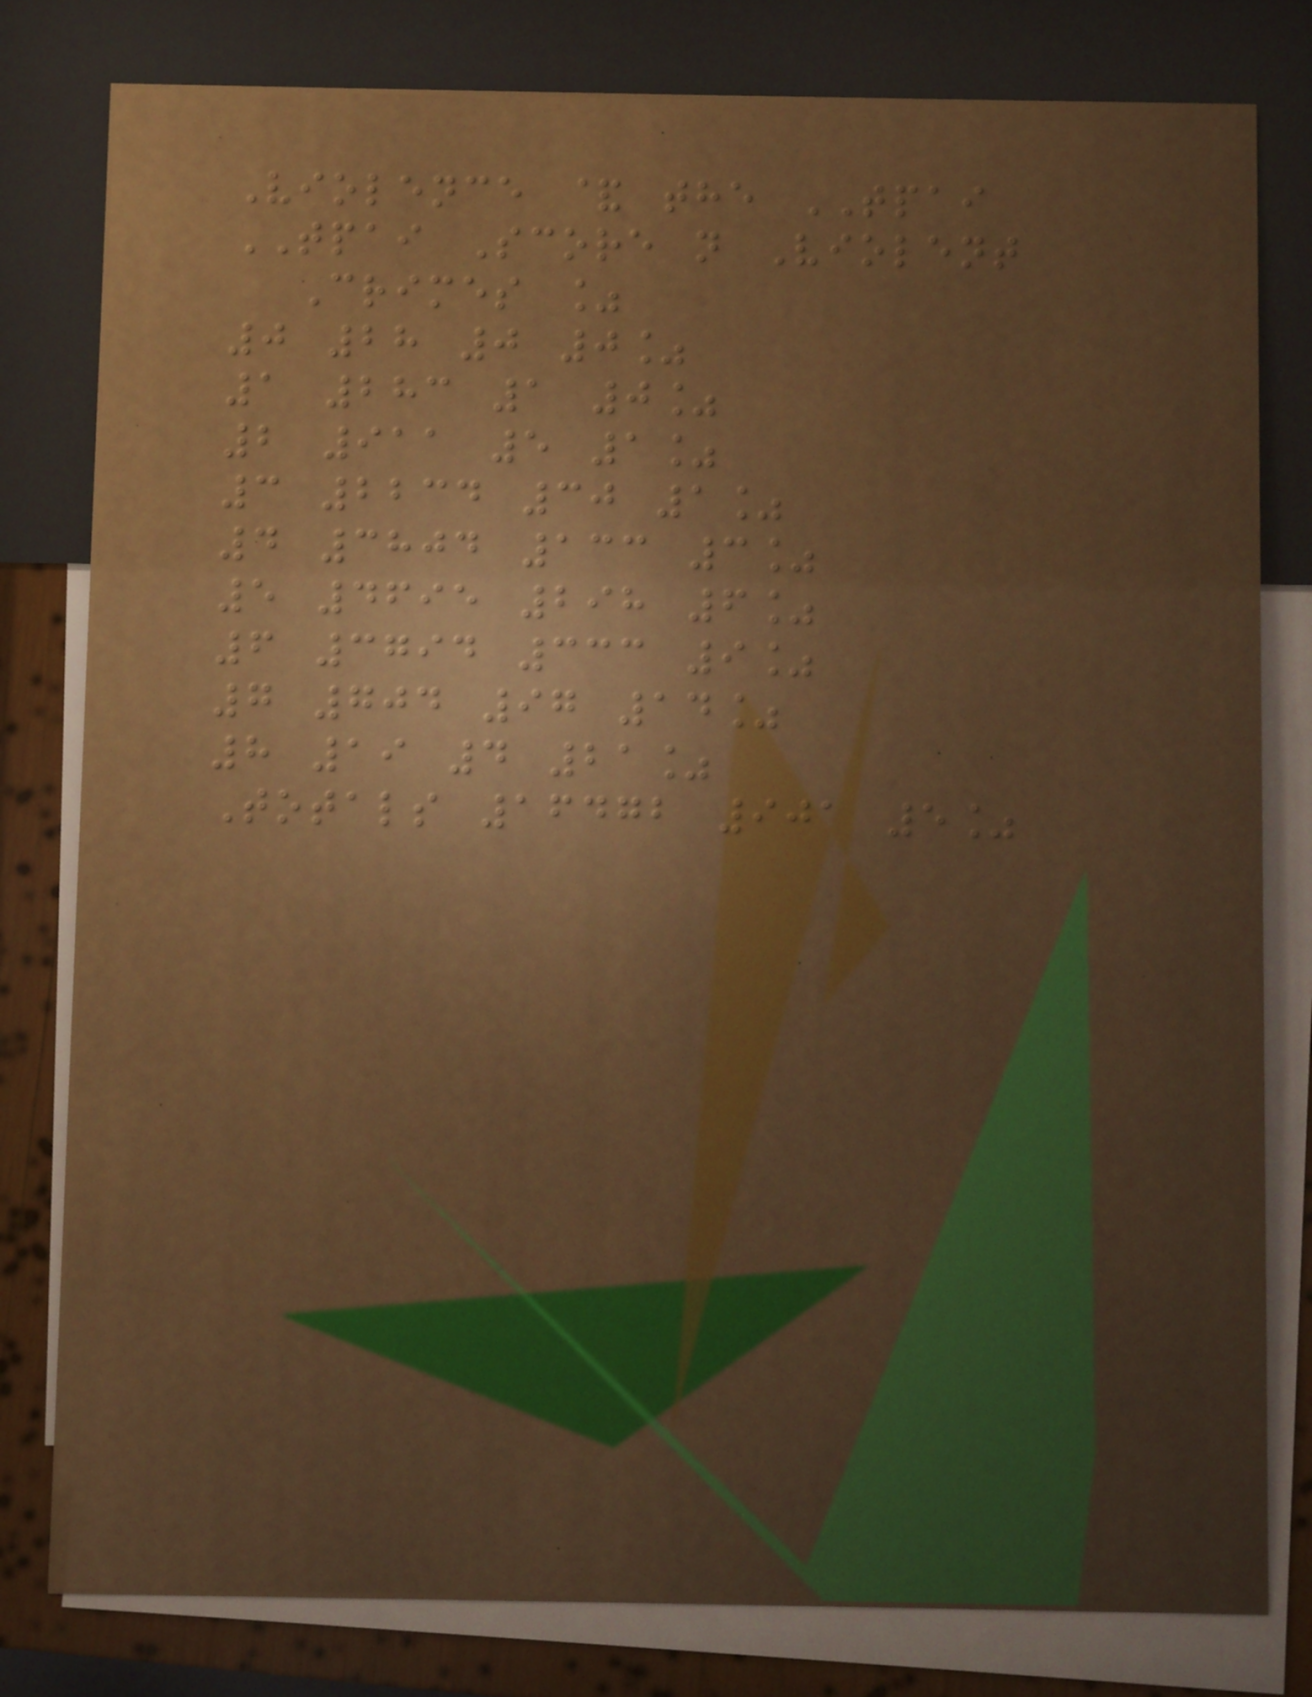Violence & the TPAI
TPAI Score n Violent
Crimes %
0 28 0 0%
1 283 1 0%
2 911 5 1%
3 2234 30 1%
4 3804 133 3%
5 4695 298 6%
6 3794 333 9%
7 704 97 14%
8 19 4 21%
Totals 16472 901 5%
